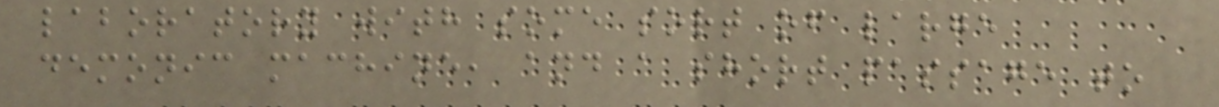laboratory with some sort of large
demonic machine, and a short passage to
